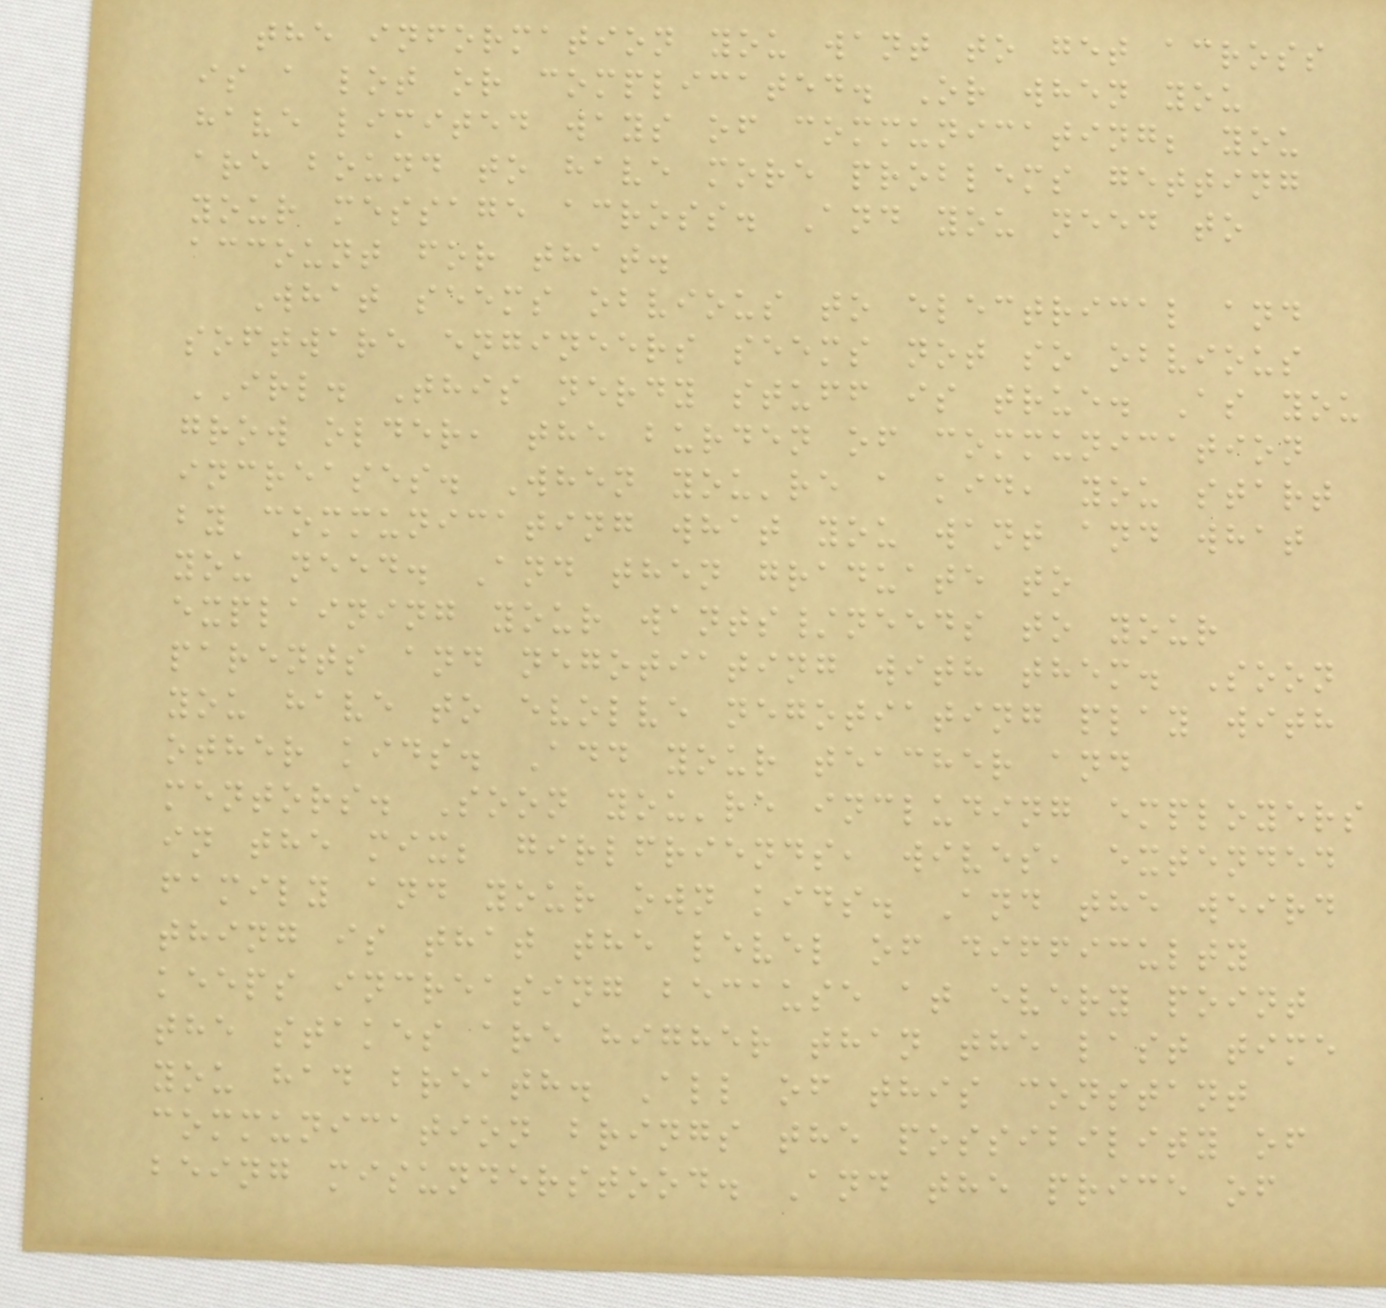the information you want to get across
is a lot or complicated. Or when you
have limited ways of communicating; you
are bound to have more problems getting
your message across. And you need to
account for that.
What seems obvious to electrical and
software engineers seems not so obvious
IRL. This nerdy stuff is true. As you
grow older, the burden of communication
increases. When you're a kid, you start
by communicating what you want and what
you need. And then graduate to
explaining your wants/needs to your
parents and negotiating with them. Soon
you have to evolve negotiating play with
other kids. Add your teacher and
mentors. Soon you're including employers
in the mix; girlfriends, wives, extended
family and your own kids. And the weird
thing is that the level of difficulty
keeps increasing because at every point
the stakes are higher than the last time
you had breath. All of this constant
communication brings the possibility of
being misunderstood. And the price of
